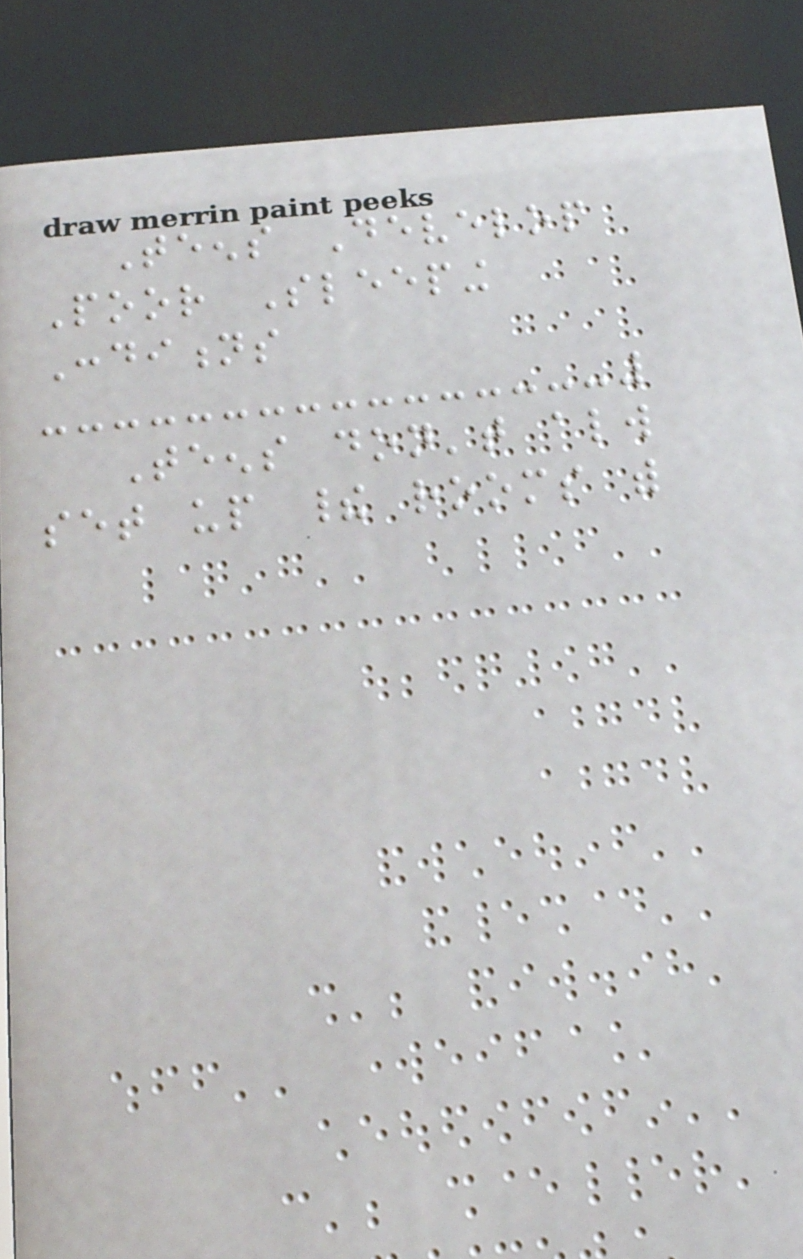Teens Develop
Poor Sleeping
Conditions
Teens don't always
set up their rooms with
